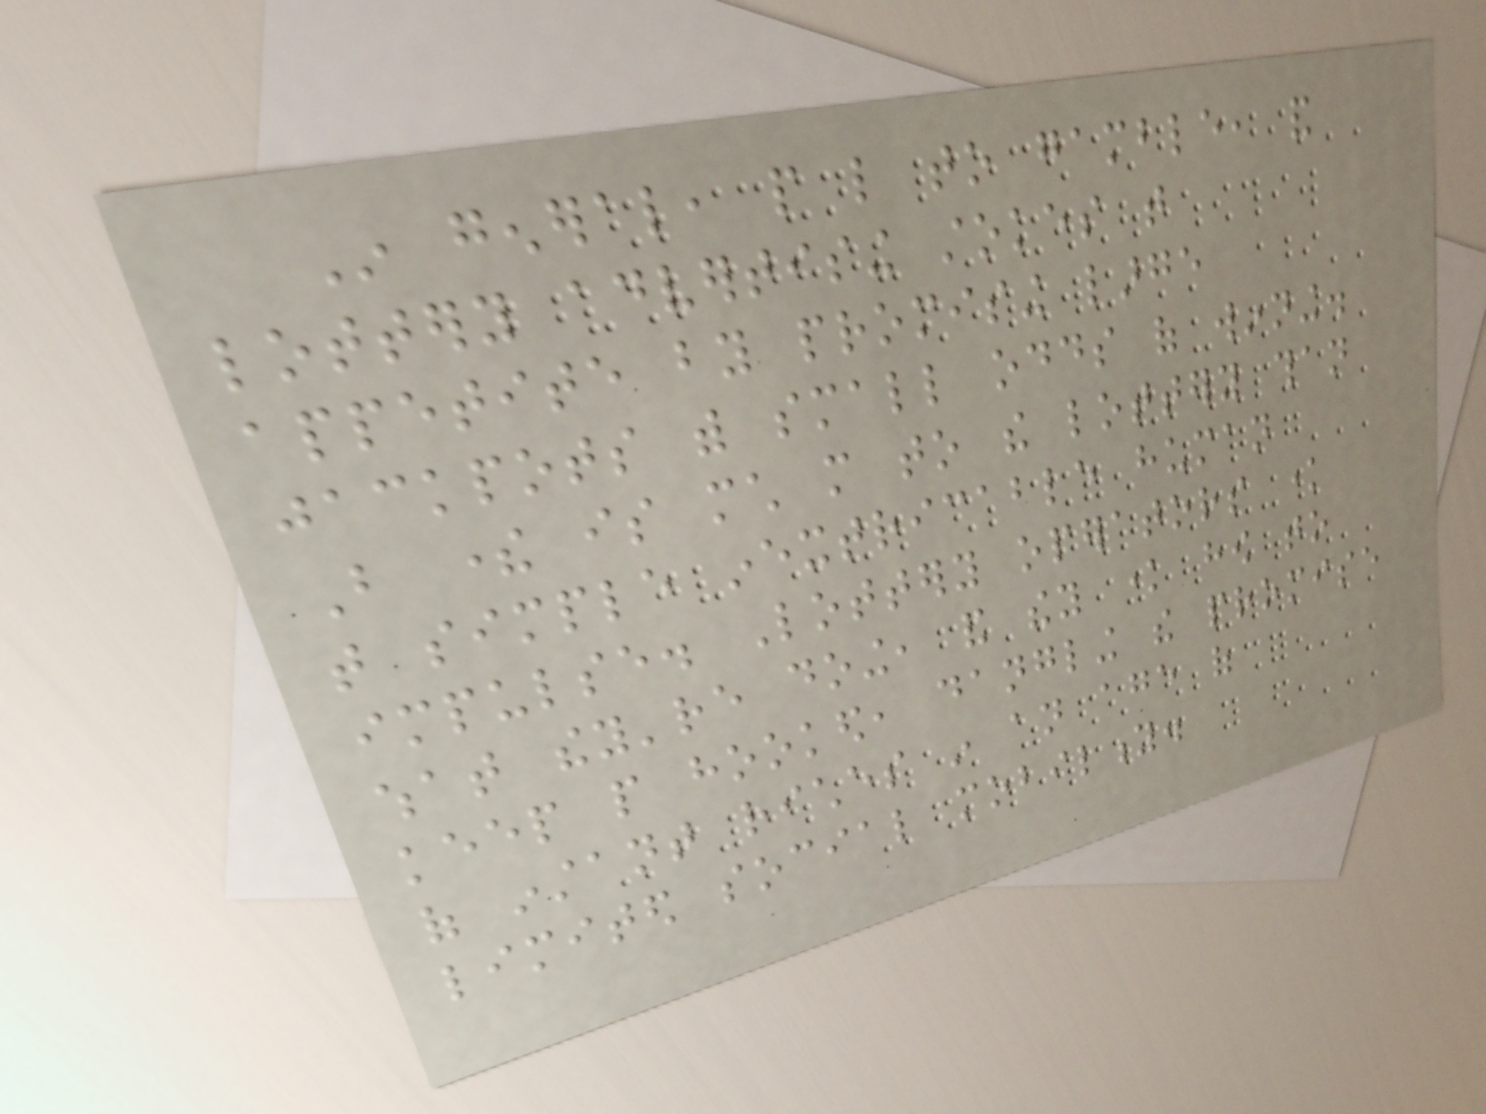In general, people like to gamble, and
lottery advertising stokes that
appetite by promising large
jackpots with small odds of winning.
But there is much more to the lottery than
that simple inextricable human
impulse. Lottery operators know
what they're doing, and they know how to
keep people hooked, dangling the promise
of instant riches in an age of
limited social mobility.
